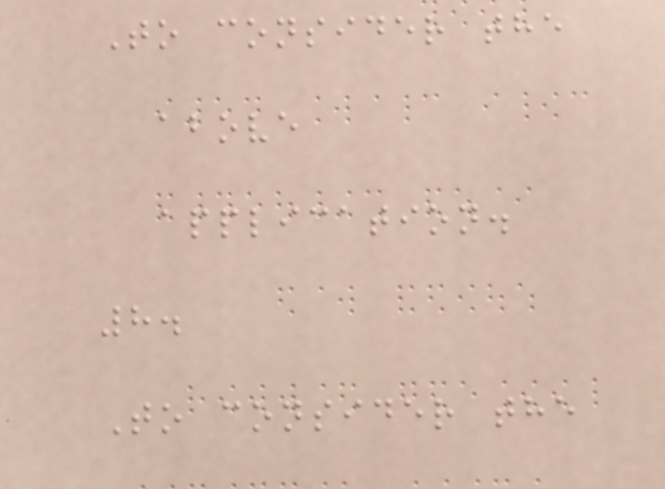To consider the
above
application.
8.
To consider the
